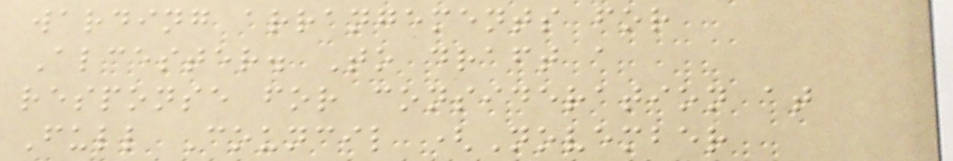warding arrangements for
Alcester. To draft a
response for consideration at
Full Council (November
